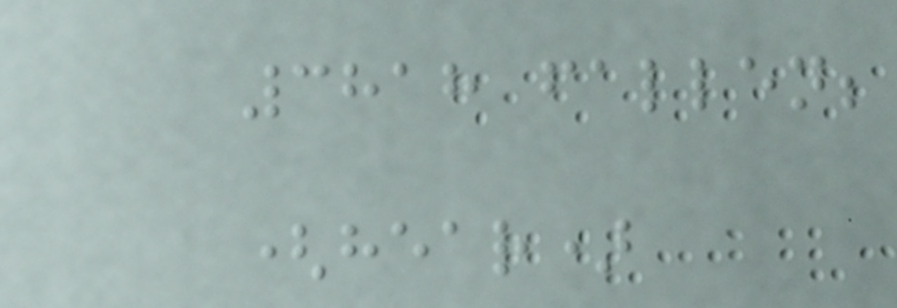3818 fallen;
(hear)
